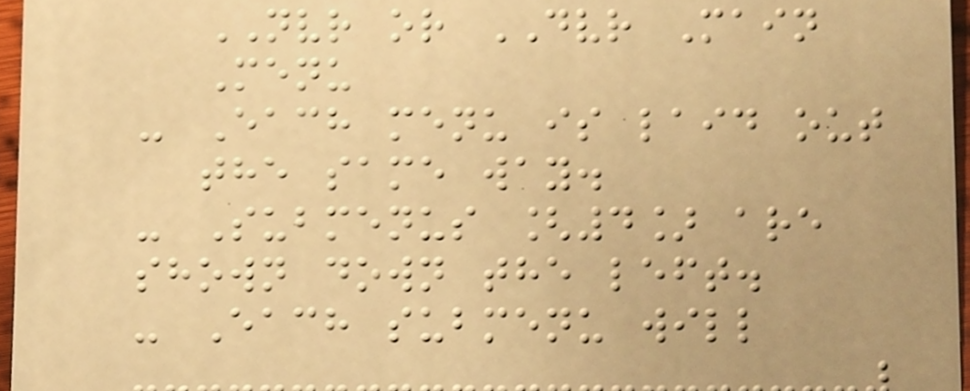NVR or DVR Main
Menu
- Each menu is laid out
the same way.
- Submenus [4] are
shown down the left.
- Each submenu will
